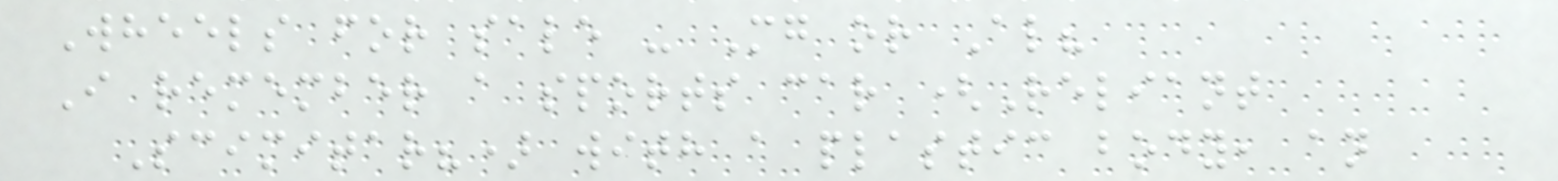Wheels for sale - Mg or Al?
I remember a sports car (Reliant
Scimitar?) with a plastic body, an
